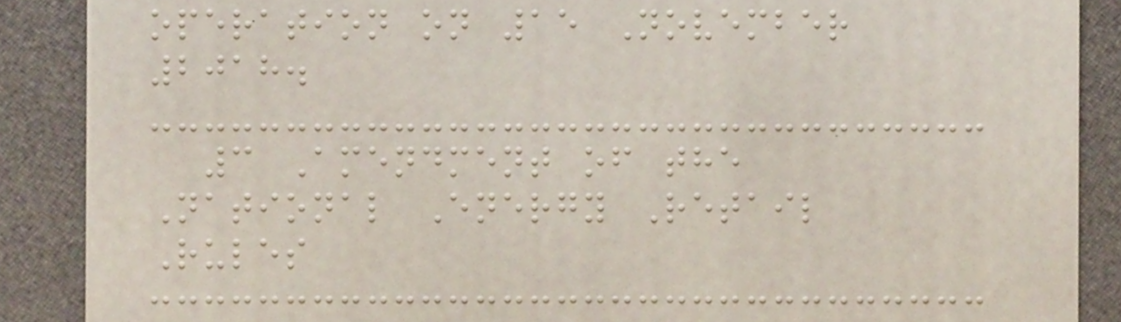operation on 15 November
2018.
3 Amendment of the
National Energy Retail
Rules
